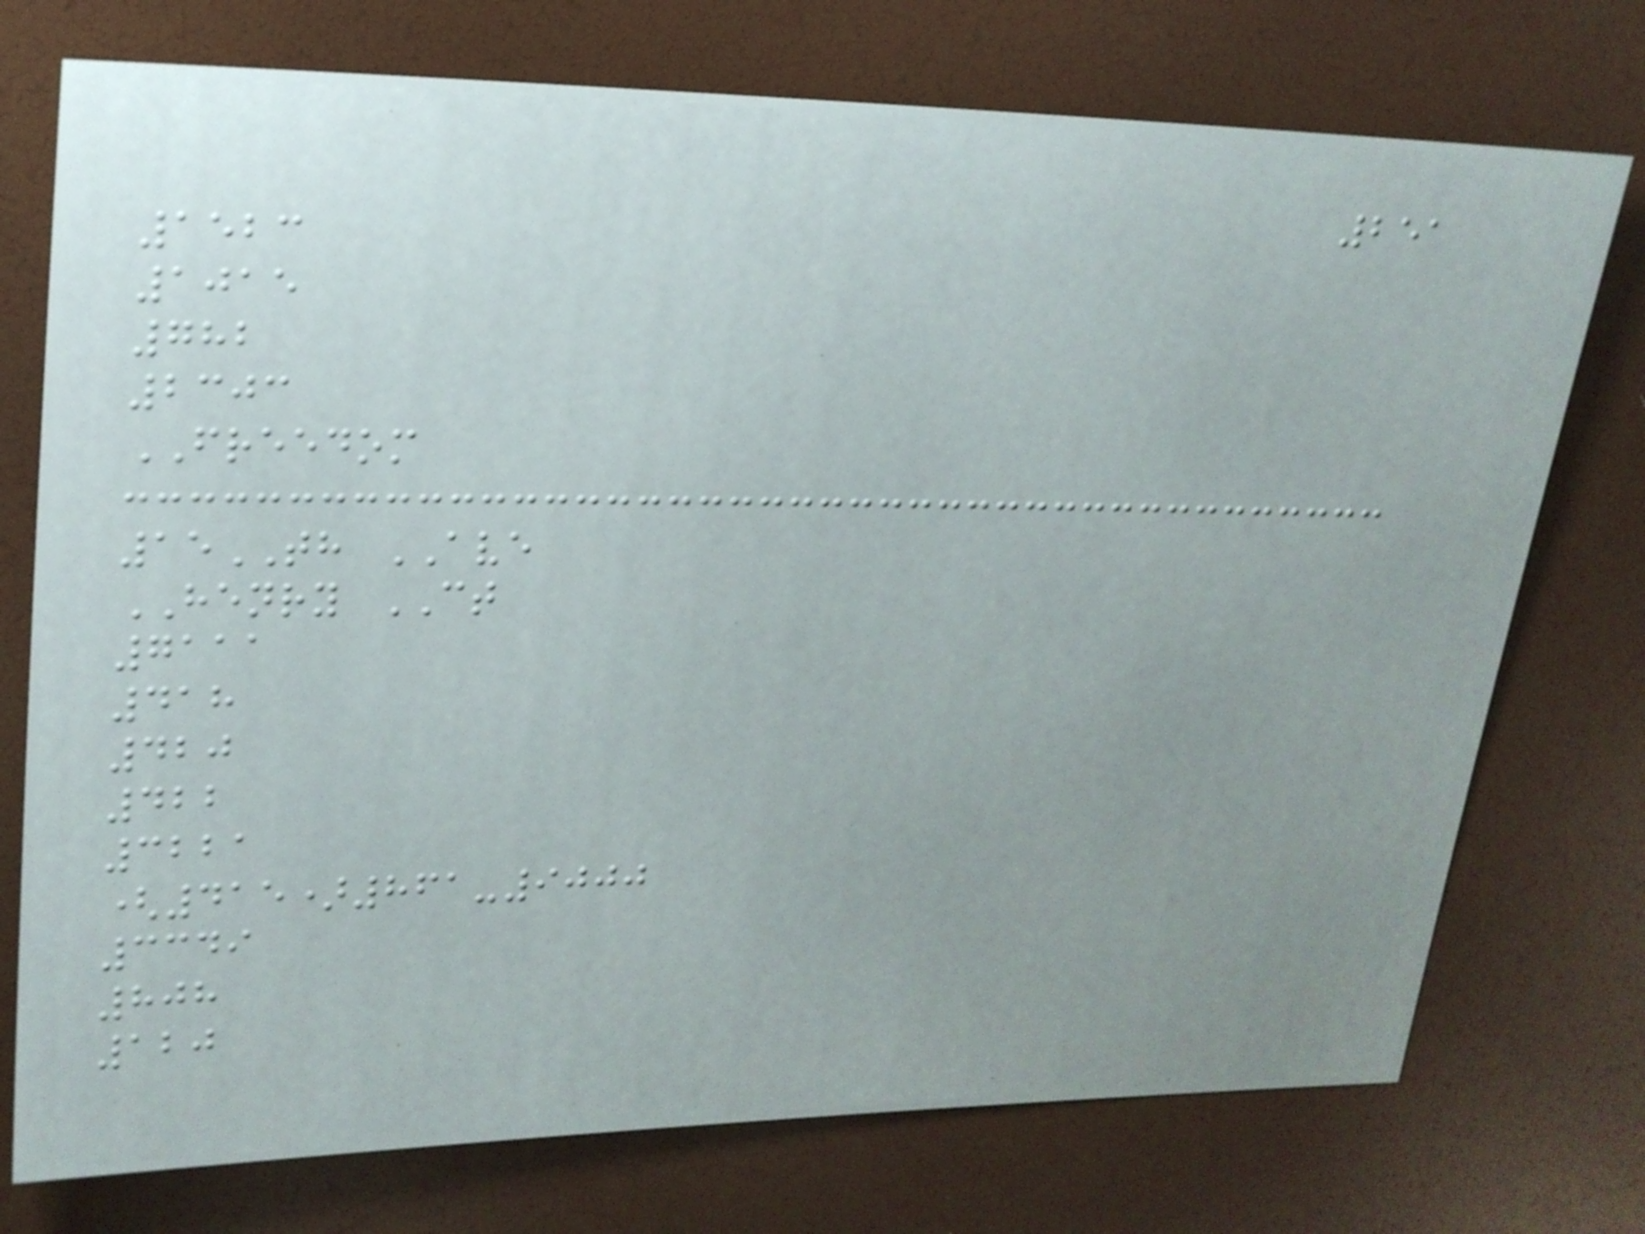251
1523
1015
782
2303
FREEDOM
15TH AVE
HENRY CT
7111
418
420
422
3221
(415)861-9000
3349
808
120
